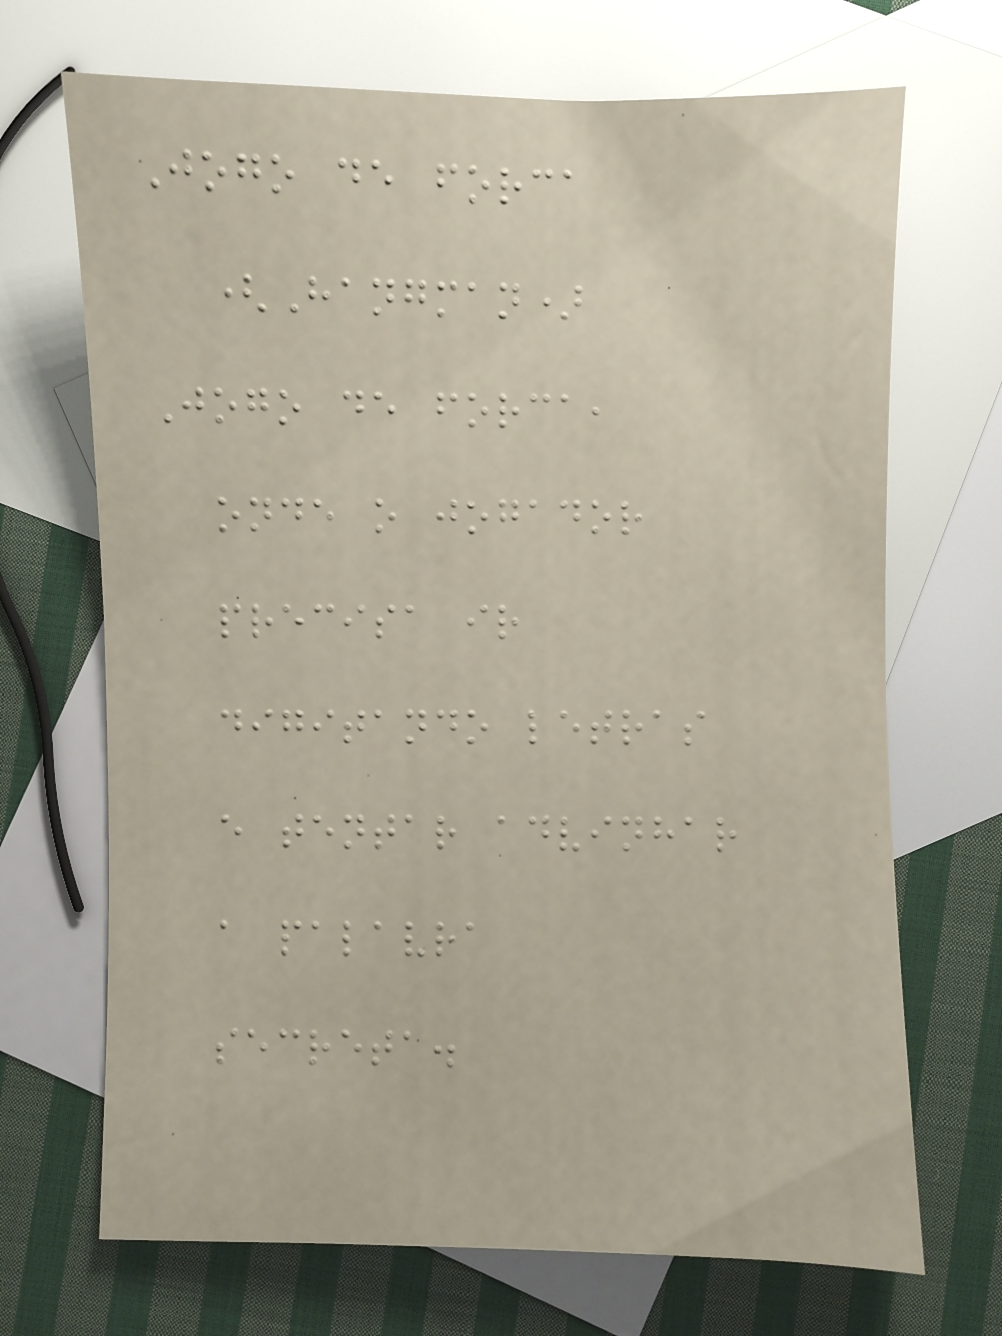Jogo de forca
(Hangman)
Jogo de forca,
onde o jogador
precisa ir
digitando letras
e tentar advinhar
a palavra
secreta.
